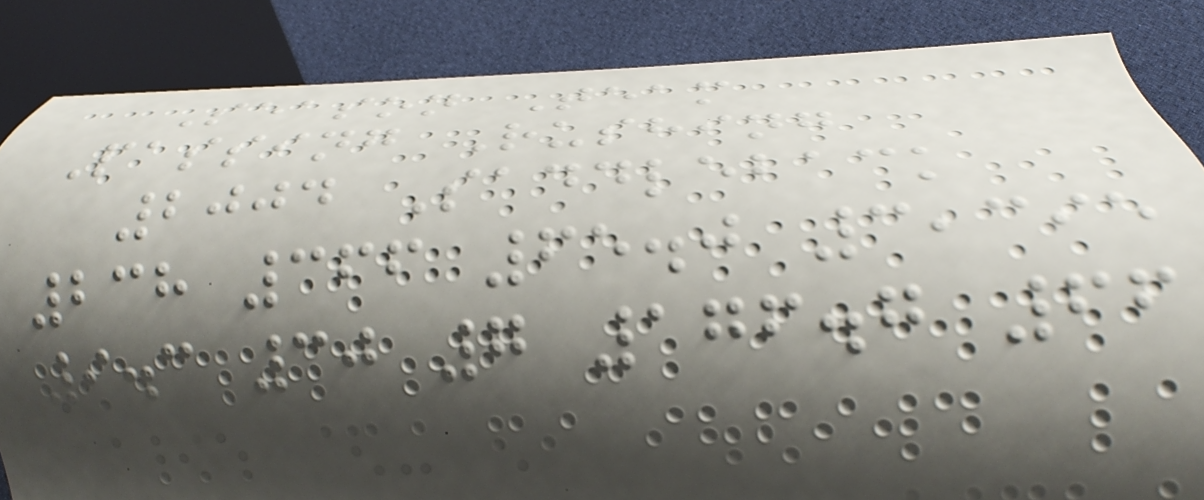Season Team
Passing Rushing
2004 Saddleback
238 366 65.0 3,395
9.3 30 7 176.7 66
